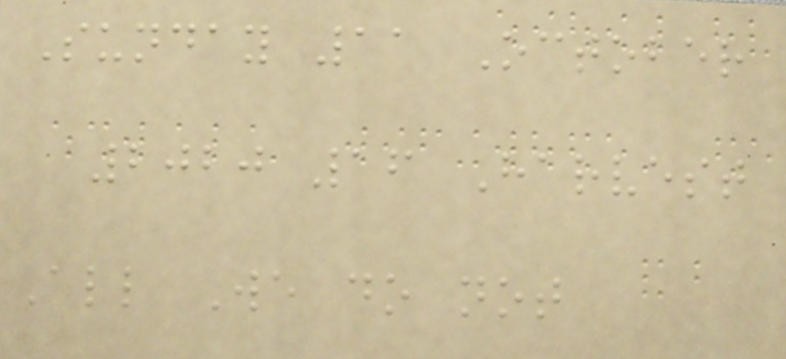Sunday 11 October
2020 16 Harvest
All We do not
